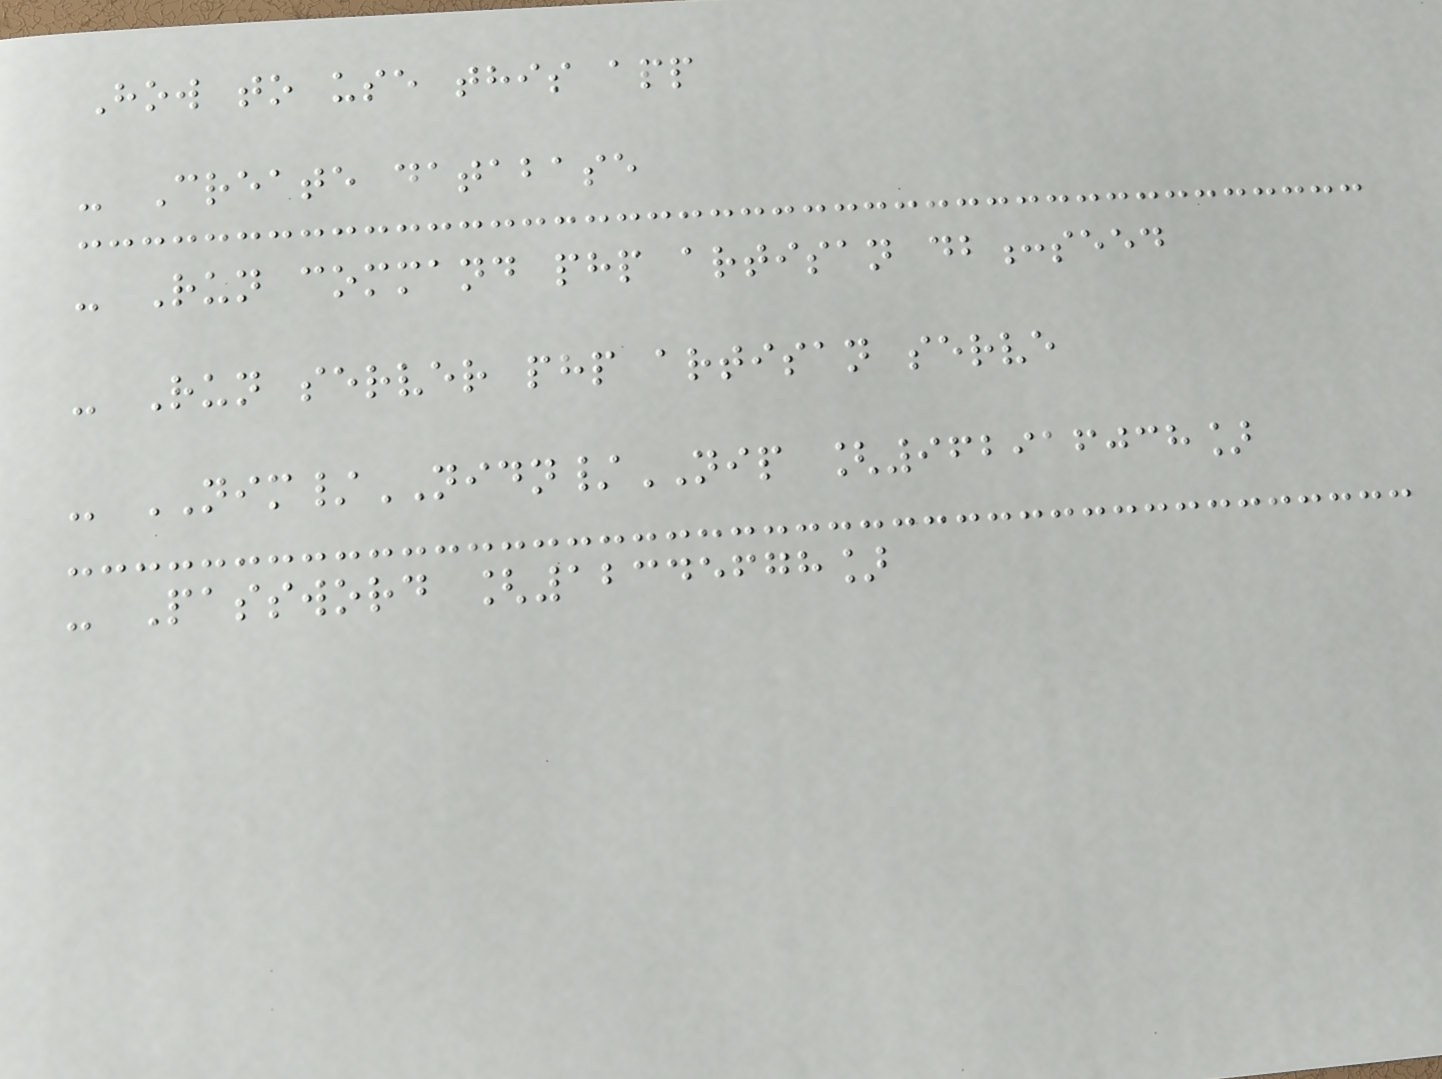How to use this app
- Create database
- Run command php artisan db:seed
- Run server php artisan serve
- NIM/NIDN/NIP [962916038]
- Password [12345678]
